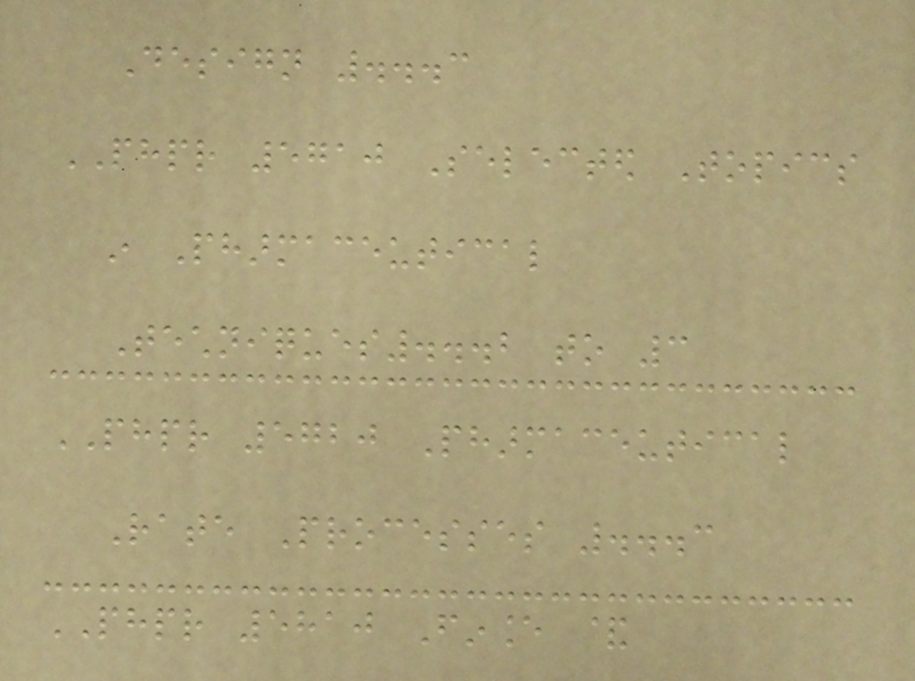Design ...3
PHPR 5710 Selected Topics
in Pharmaceutical
Techniques...2 to 3
PHPR 5720 Pharmaceutical
Rate Processes ...3
PHPR 5810 Finance &
